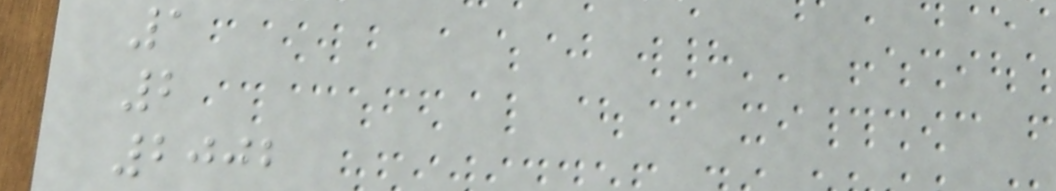1
2
2002
